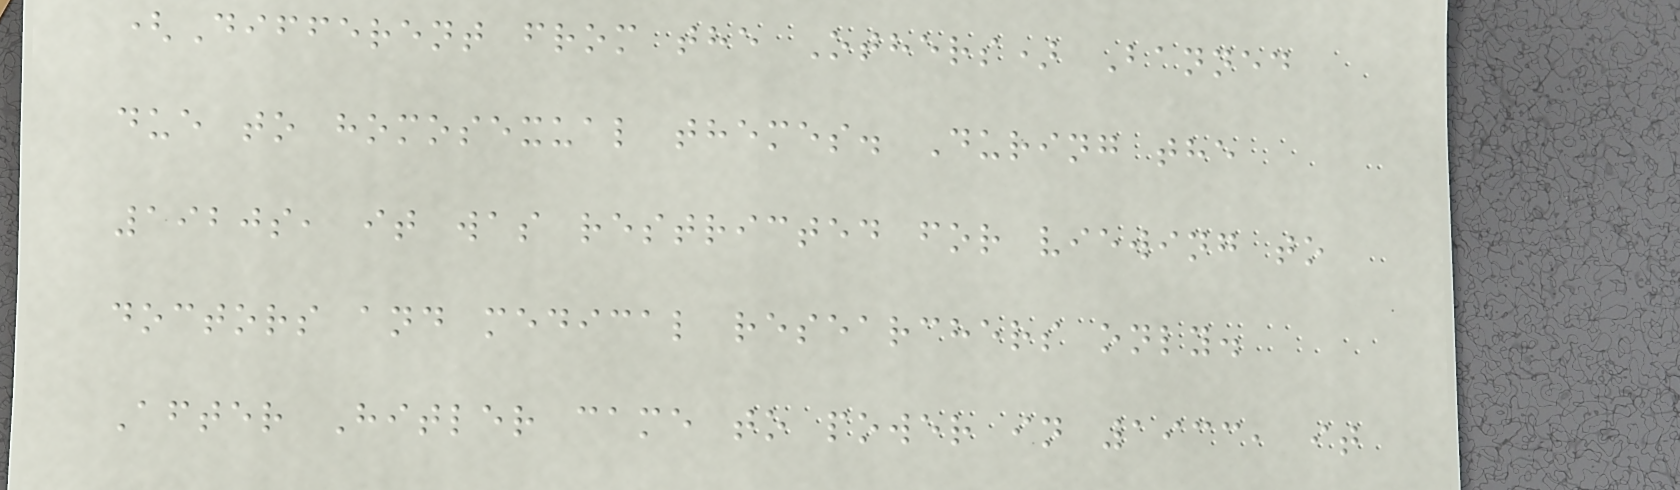(Different from the Others) Banned
due to homosexual themes. During the
1920s, it was restricted for viewing to
doctors and medical researchers only.
After Hitler came to power in 1933, it
